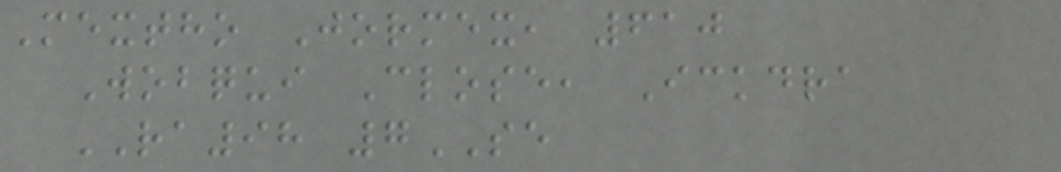Mextho Jormex, 610
Wobqui Close, Ickdra
RA98 7SE
